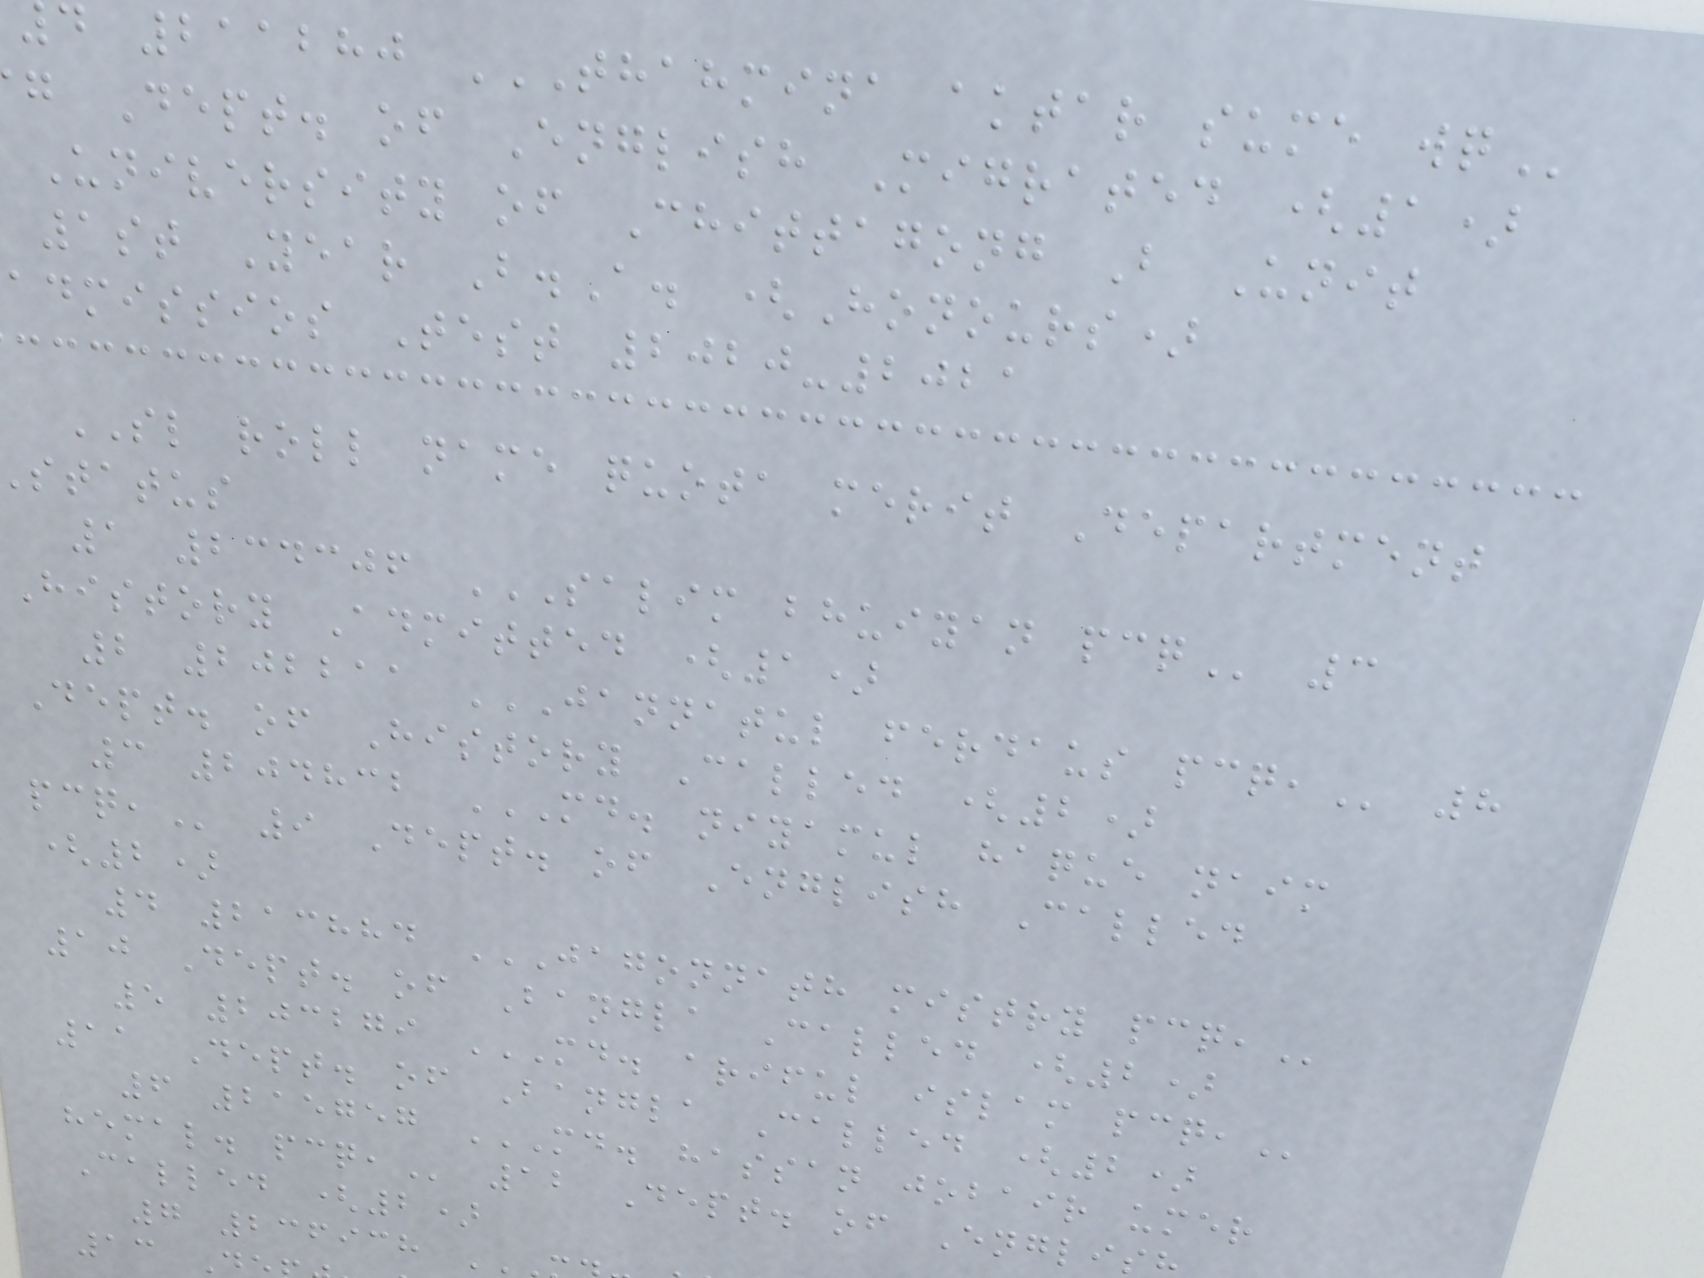d 211280 THAHMINA AKTAR SUME WQ
g Dept. of English Migrated (1)
University of Chittagong B Unit
1st Year B.A. (Honours)
admissios Test 2020-2021
SL roll name quota merit Department
status
1 234306 SALIM BHUIYAN PCQ 3
History Admitted (1)
2 202211 JANNATUL FERDAUS PCQ, 8
Dept. of History Called (2)
3 204832 MD. NIYAMUL HAQUE NAIM
9 Dept. of English Called
(2)
4 213884 JAGONNATH MISTRY PCQ,
10 Dept. of Bangla Called (2)
5 203279 MD. ARIFUL ISLAM PCQ,
11 Dept. of Bangla Called (2)
6 215757 MD. HASSAN JOBAIR UMER
Called (2)
7 236938
